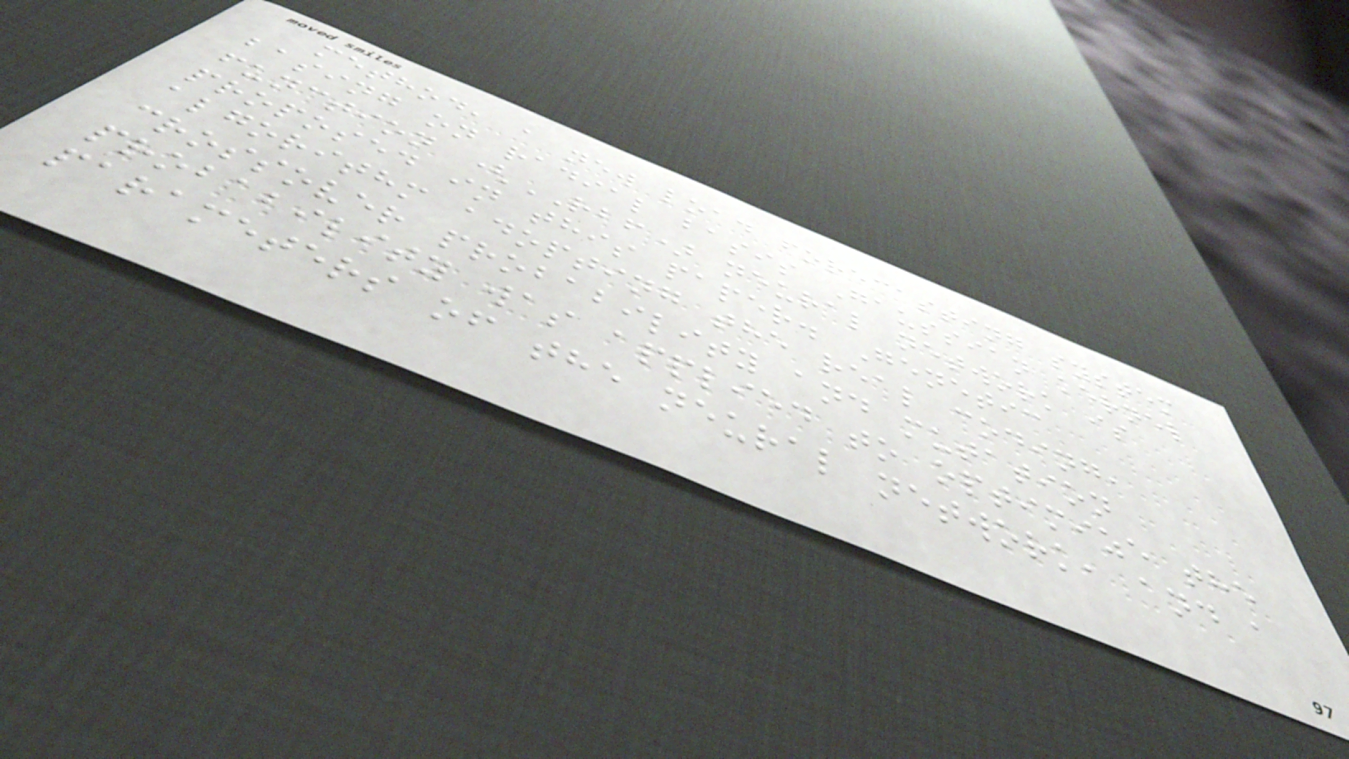method, a new load forecasting system
basing on radial basis Gaussian kernel
function (RBF) neural network is
proposed in this paper. Genetic
algorithm adopting the real coding,
crossover probability and mutation
probability was applied to optimize the
parameters of the neural network, and a
